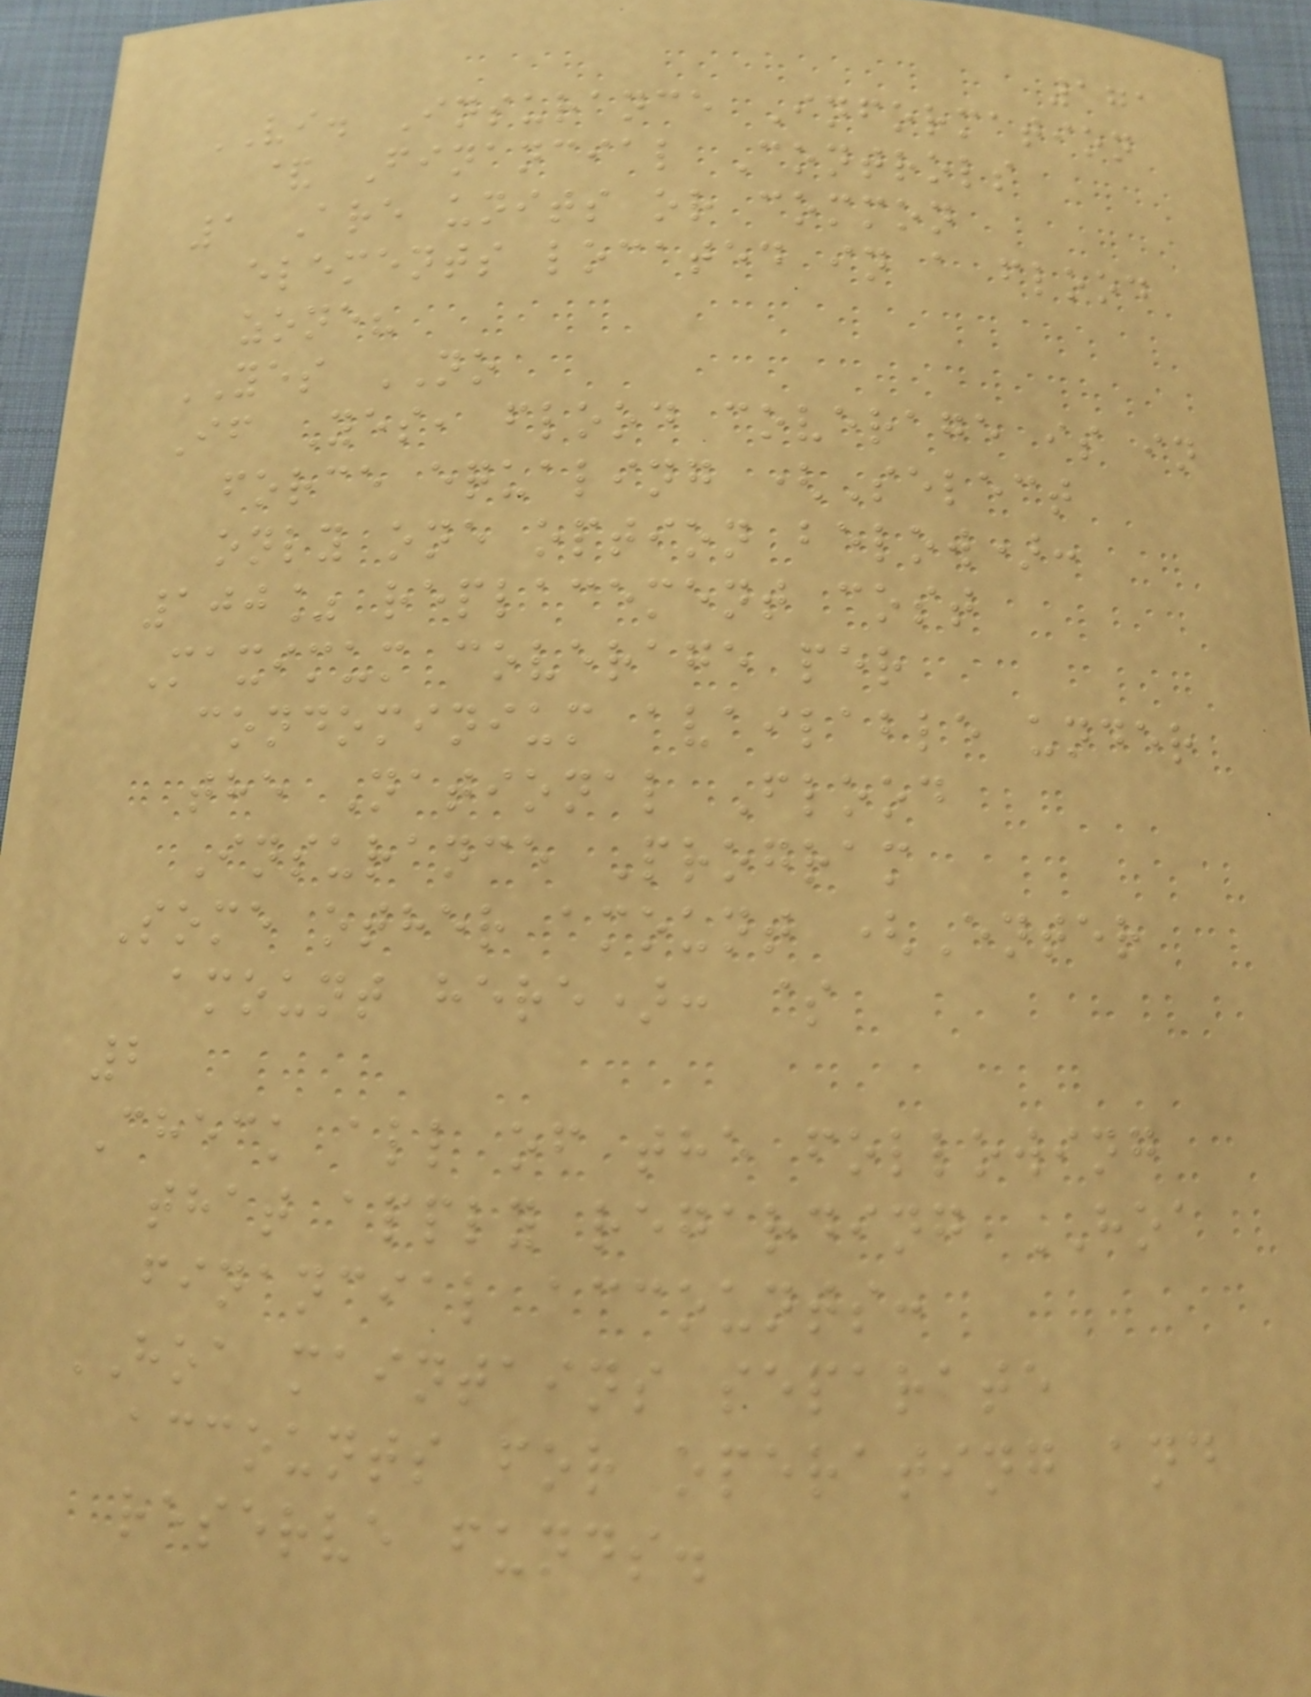171
VI. Insurance Information
& Financial Controls
1 Are units or common
elements located in a flood
zone?
YES NO
If Yes, flood coverage is in
force equaling (Select
only one option below):
100% replacement cost
Maximum coverage per
condominium available under
the National Flood
Insurance Program
Some other amount (Enter
amount here): $
2
Check all of the following
that apply regarding HOA
financial accounts:
HOA maintains separate
accounts for operating and
reserve funds.
